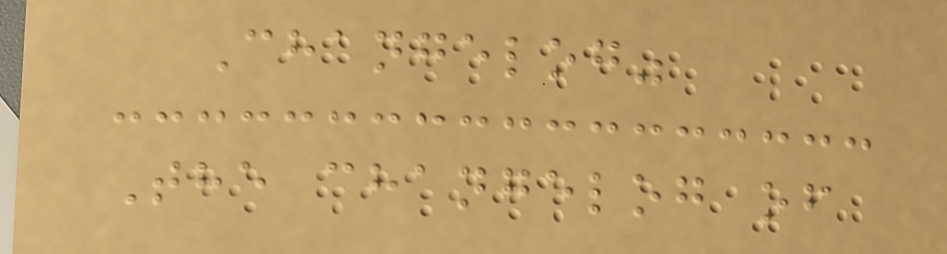Changelog"
The changelog of
